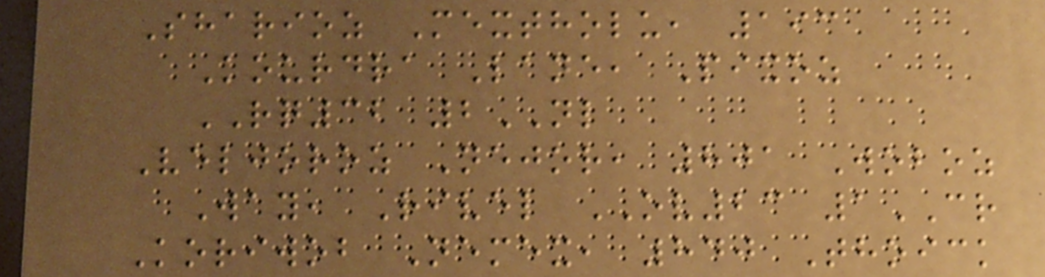Sharioz Mextholu, 193
Kourdra Lane, Pixoz
RQ32 2NL
Veljoroz Nejor, 801 Woboz
Way, Rivel OV23 1CR
Koriwob Nemex, 840 Thoick
